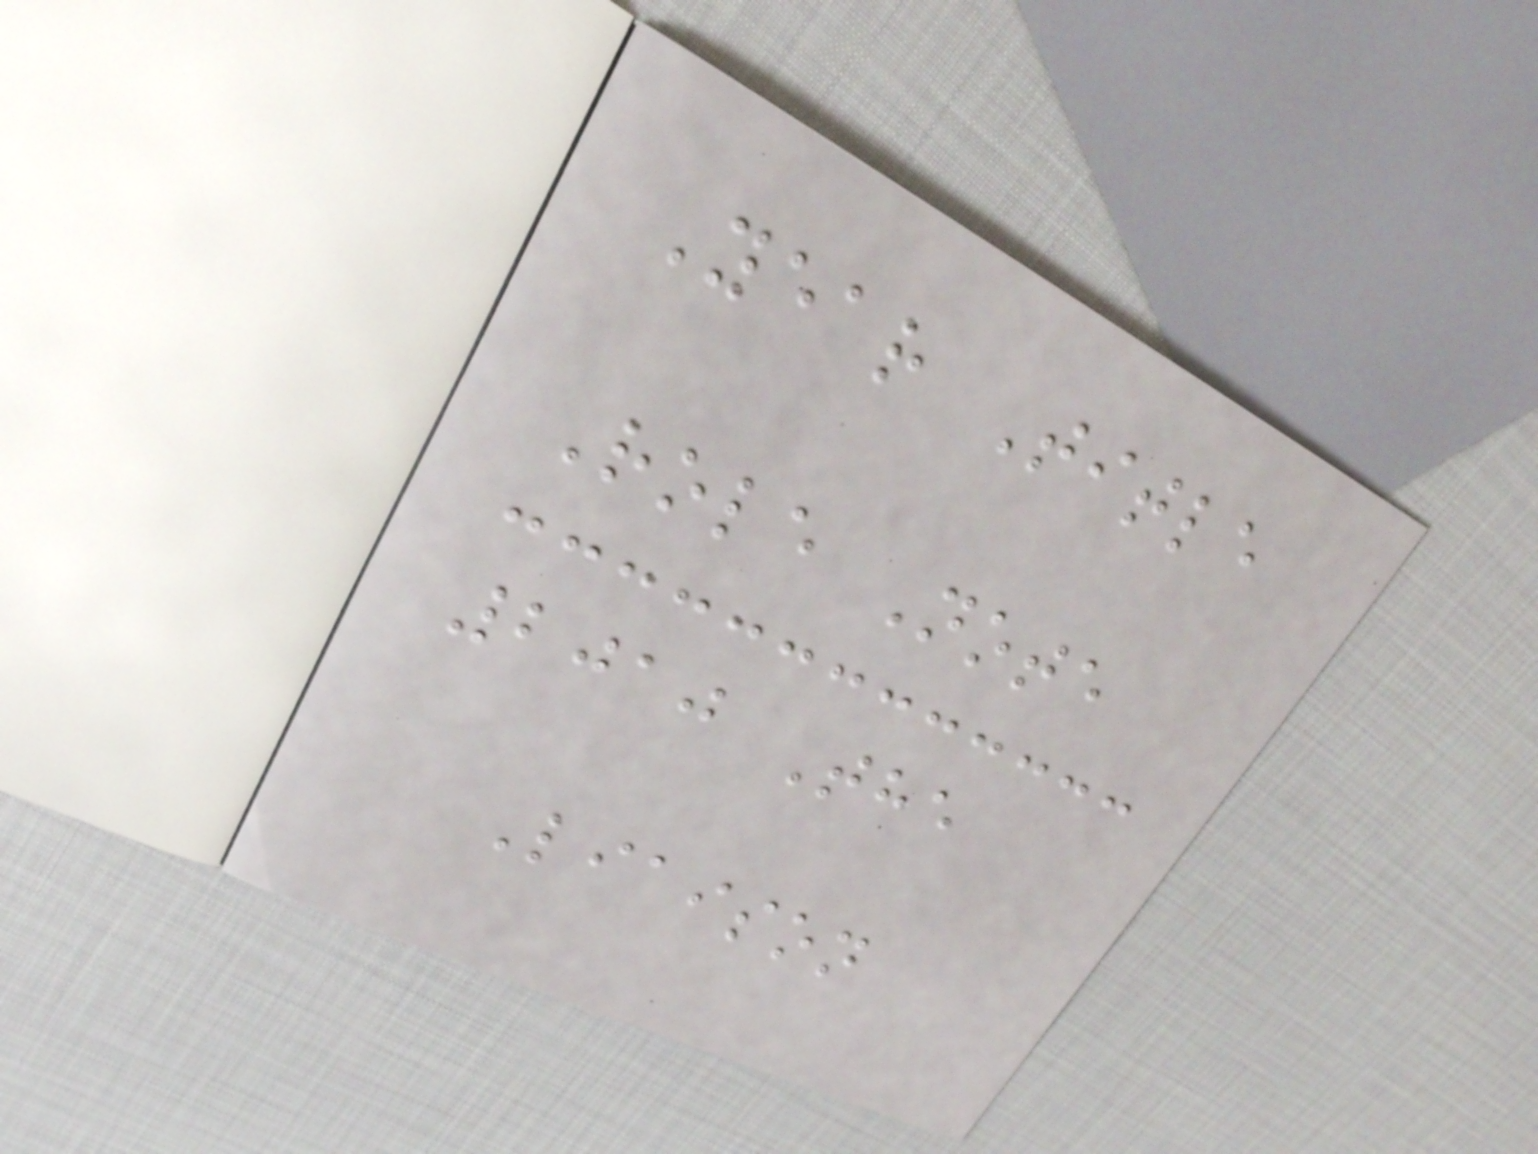Year Title
Role Note
2010 The
Liaison
